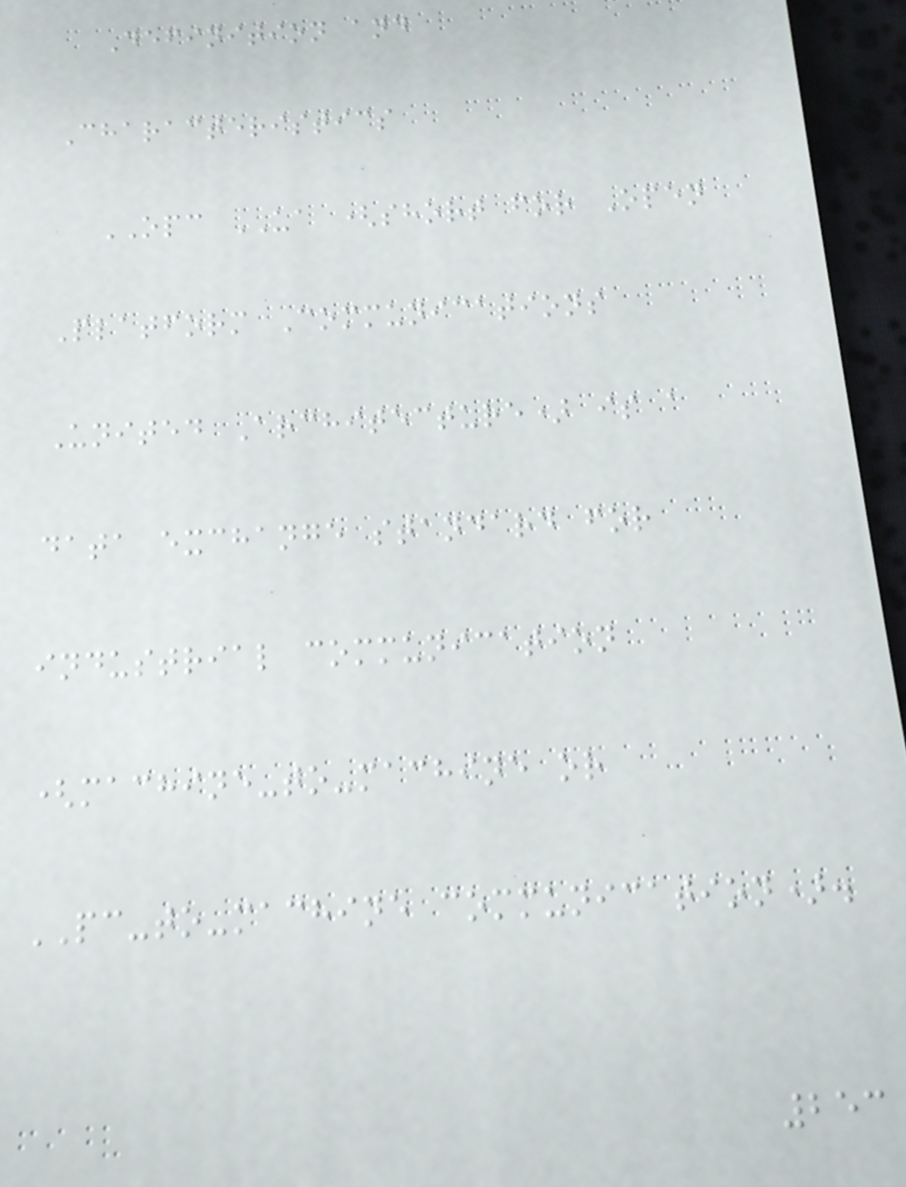Definition and
Characteristics
OPC UA (short for Open
Platform Communications
United Architecture) is a
data exchange standard for
industrial communication
(machine-to-machine or
PC-to-machine communication).
253
